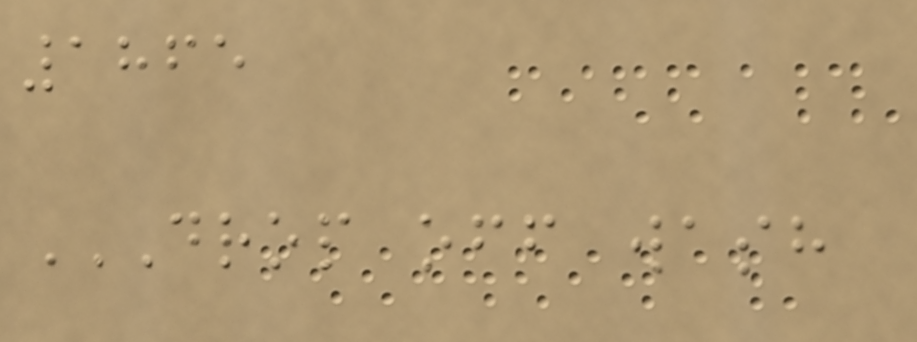1865
DROP OFF WASH
